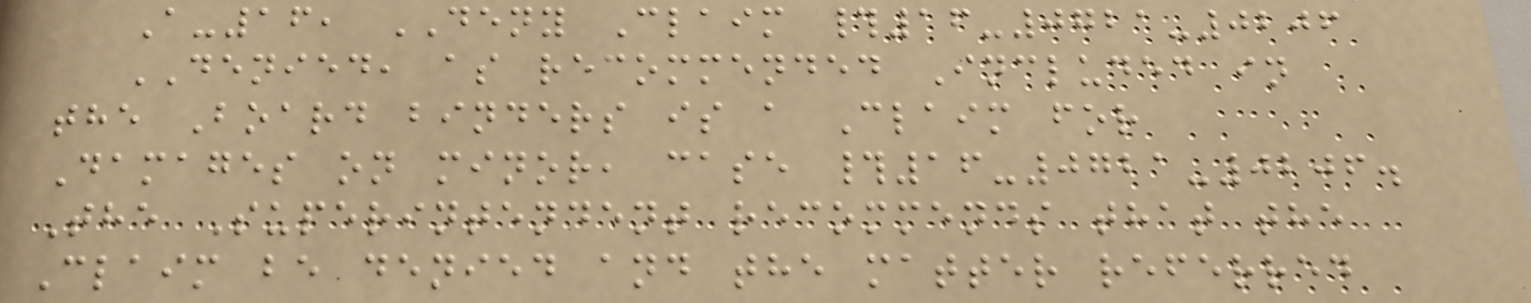A-16, DENY Claim #16-0721-0206
DENIED, as recommended Included in
the Board binders is a Claim for
Damages on minor, case #16-0721-0206.
The Superintendent recommends that the
Claim be denied and the matter referred
